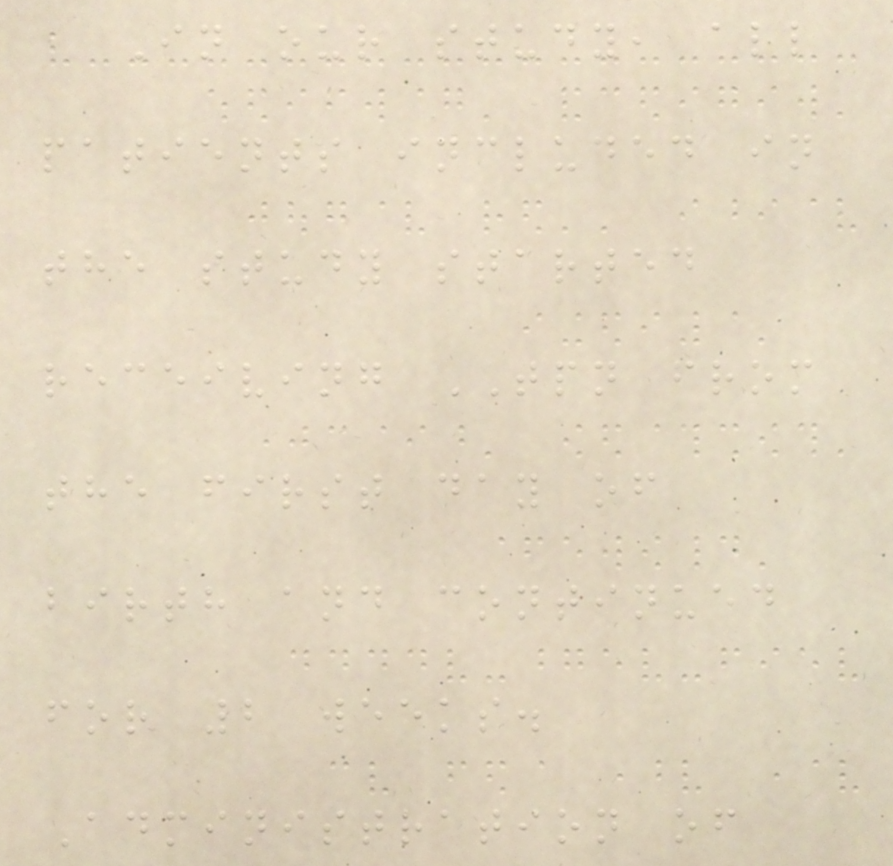In our study, all
patients included in
the study started
receiving TPN from
the first day of
birth and continued
for 2 weeks.
Administration of
